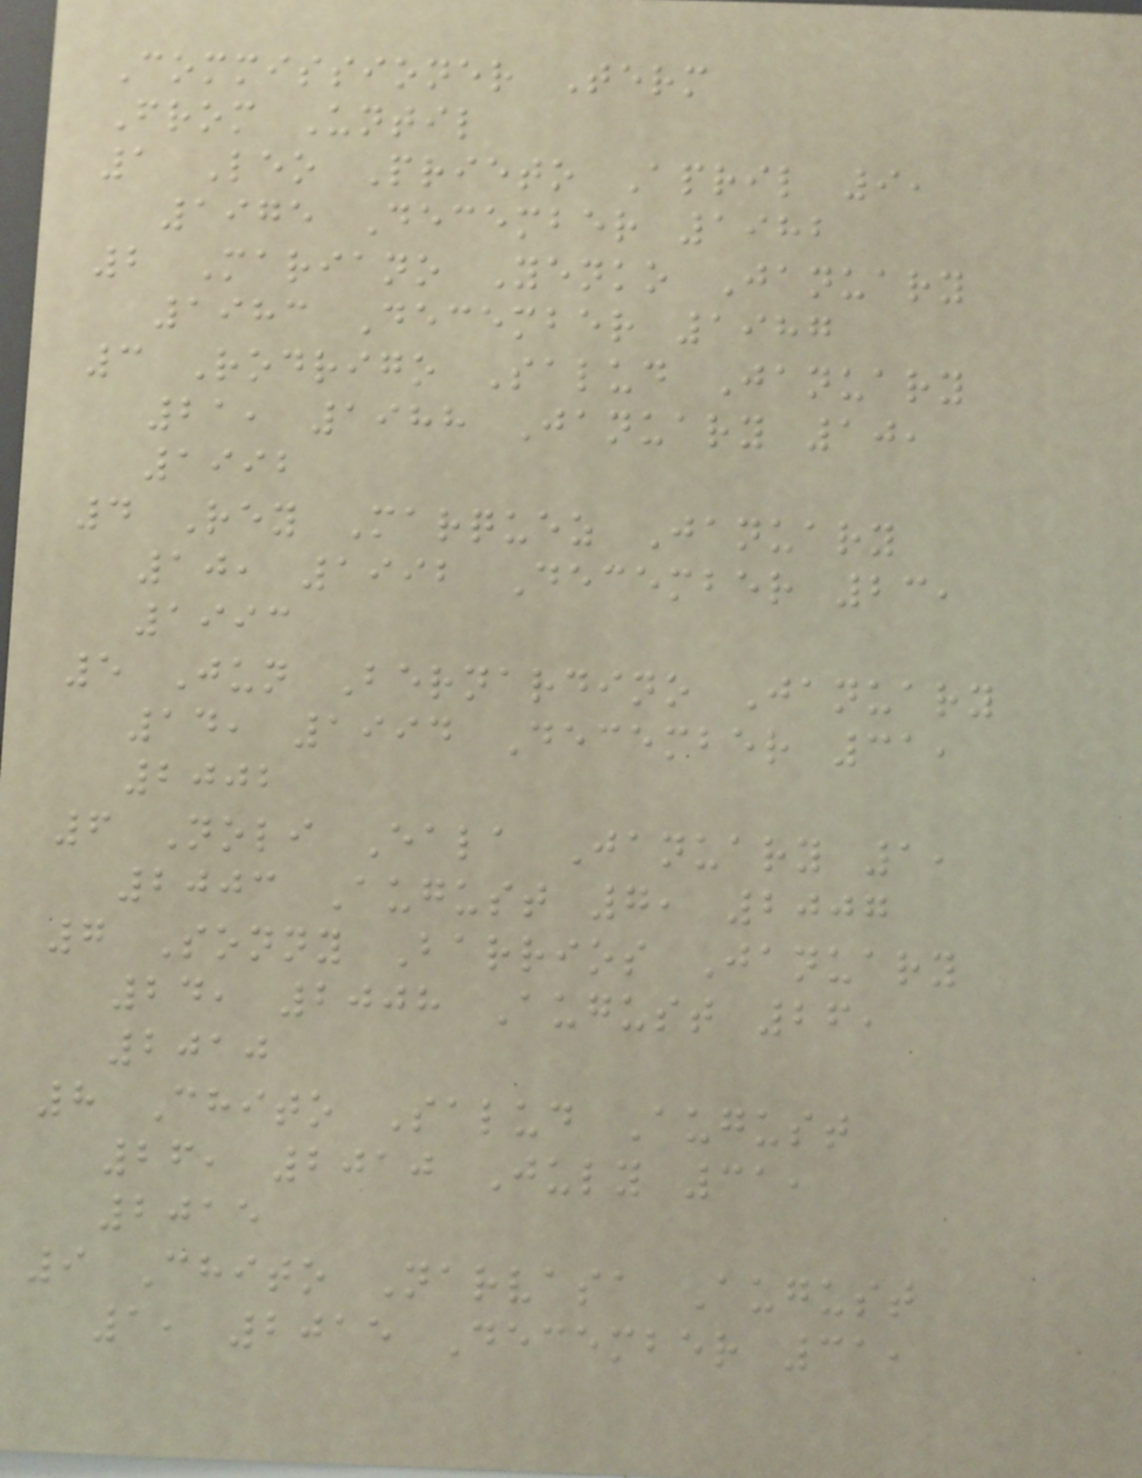Commissioner Term
From Until
1 Leo Prieto April 9,
1975 December 1982
2 Mariano Yenko January
1983 December 1987
3 Rodrigo Salud January
21, 1988 January 10,
1992
4 Rey Marquez January
10, 1992 December 23,
1993
5 Jun Bernardino January
14, 1994 December 31,
2002
6 Noli Eala January 1,
2003 August 7, 2007
7 Sonny Barrios January
24, 2008 August 26,
2010
8 Chito Salud August
26, 2010 July 31,
2015
9 Chito Narvasa August
1, 2015 December 31,
